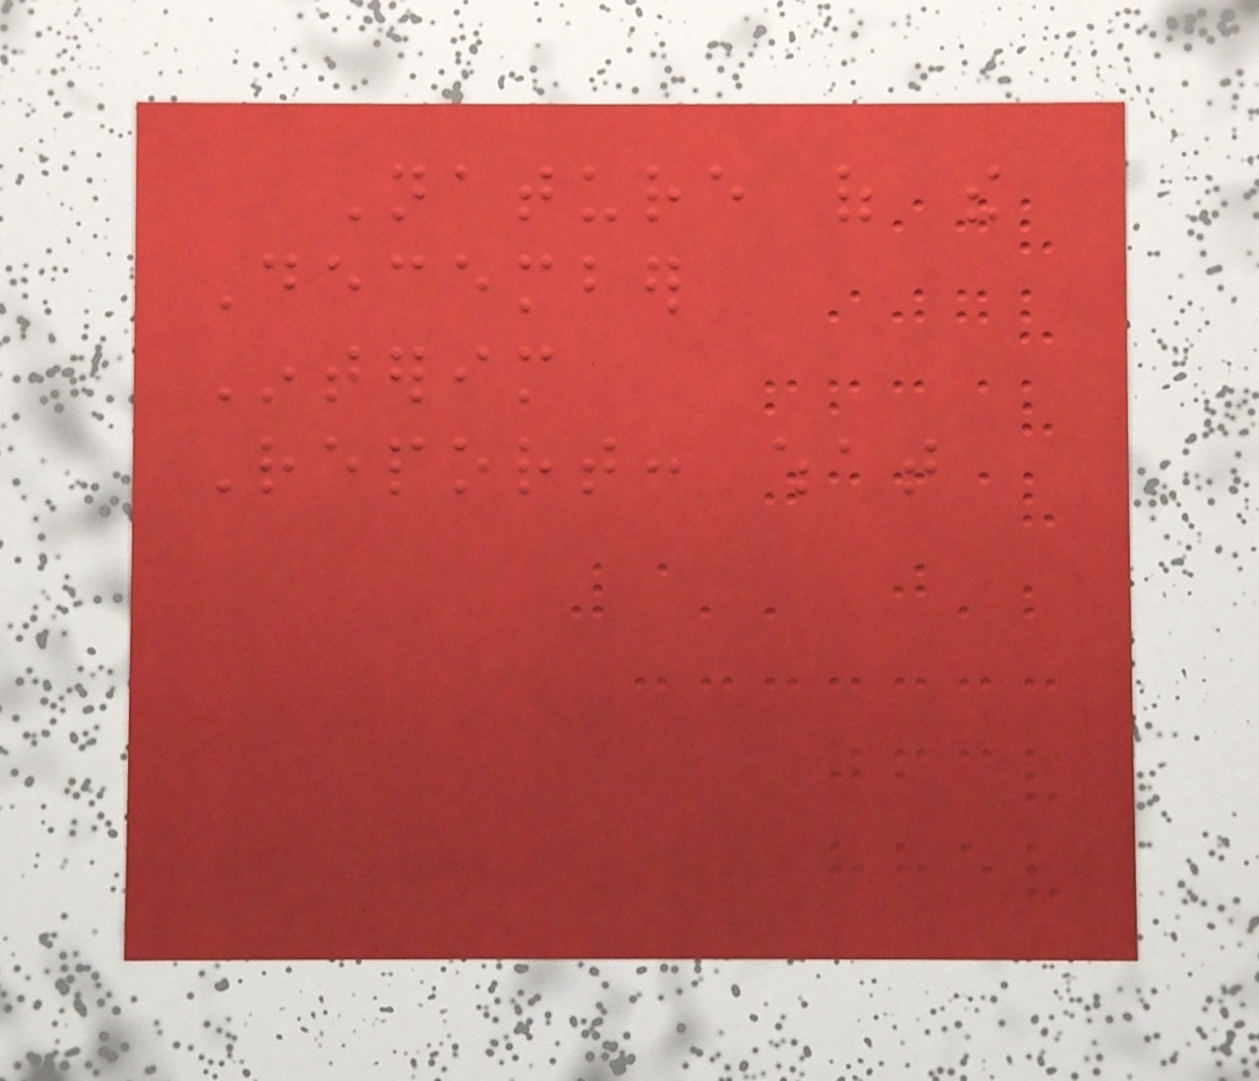Nature of the
December
Interim
Report: what
